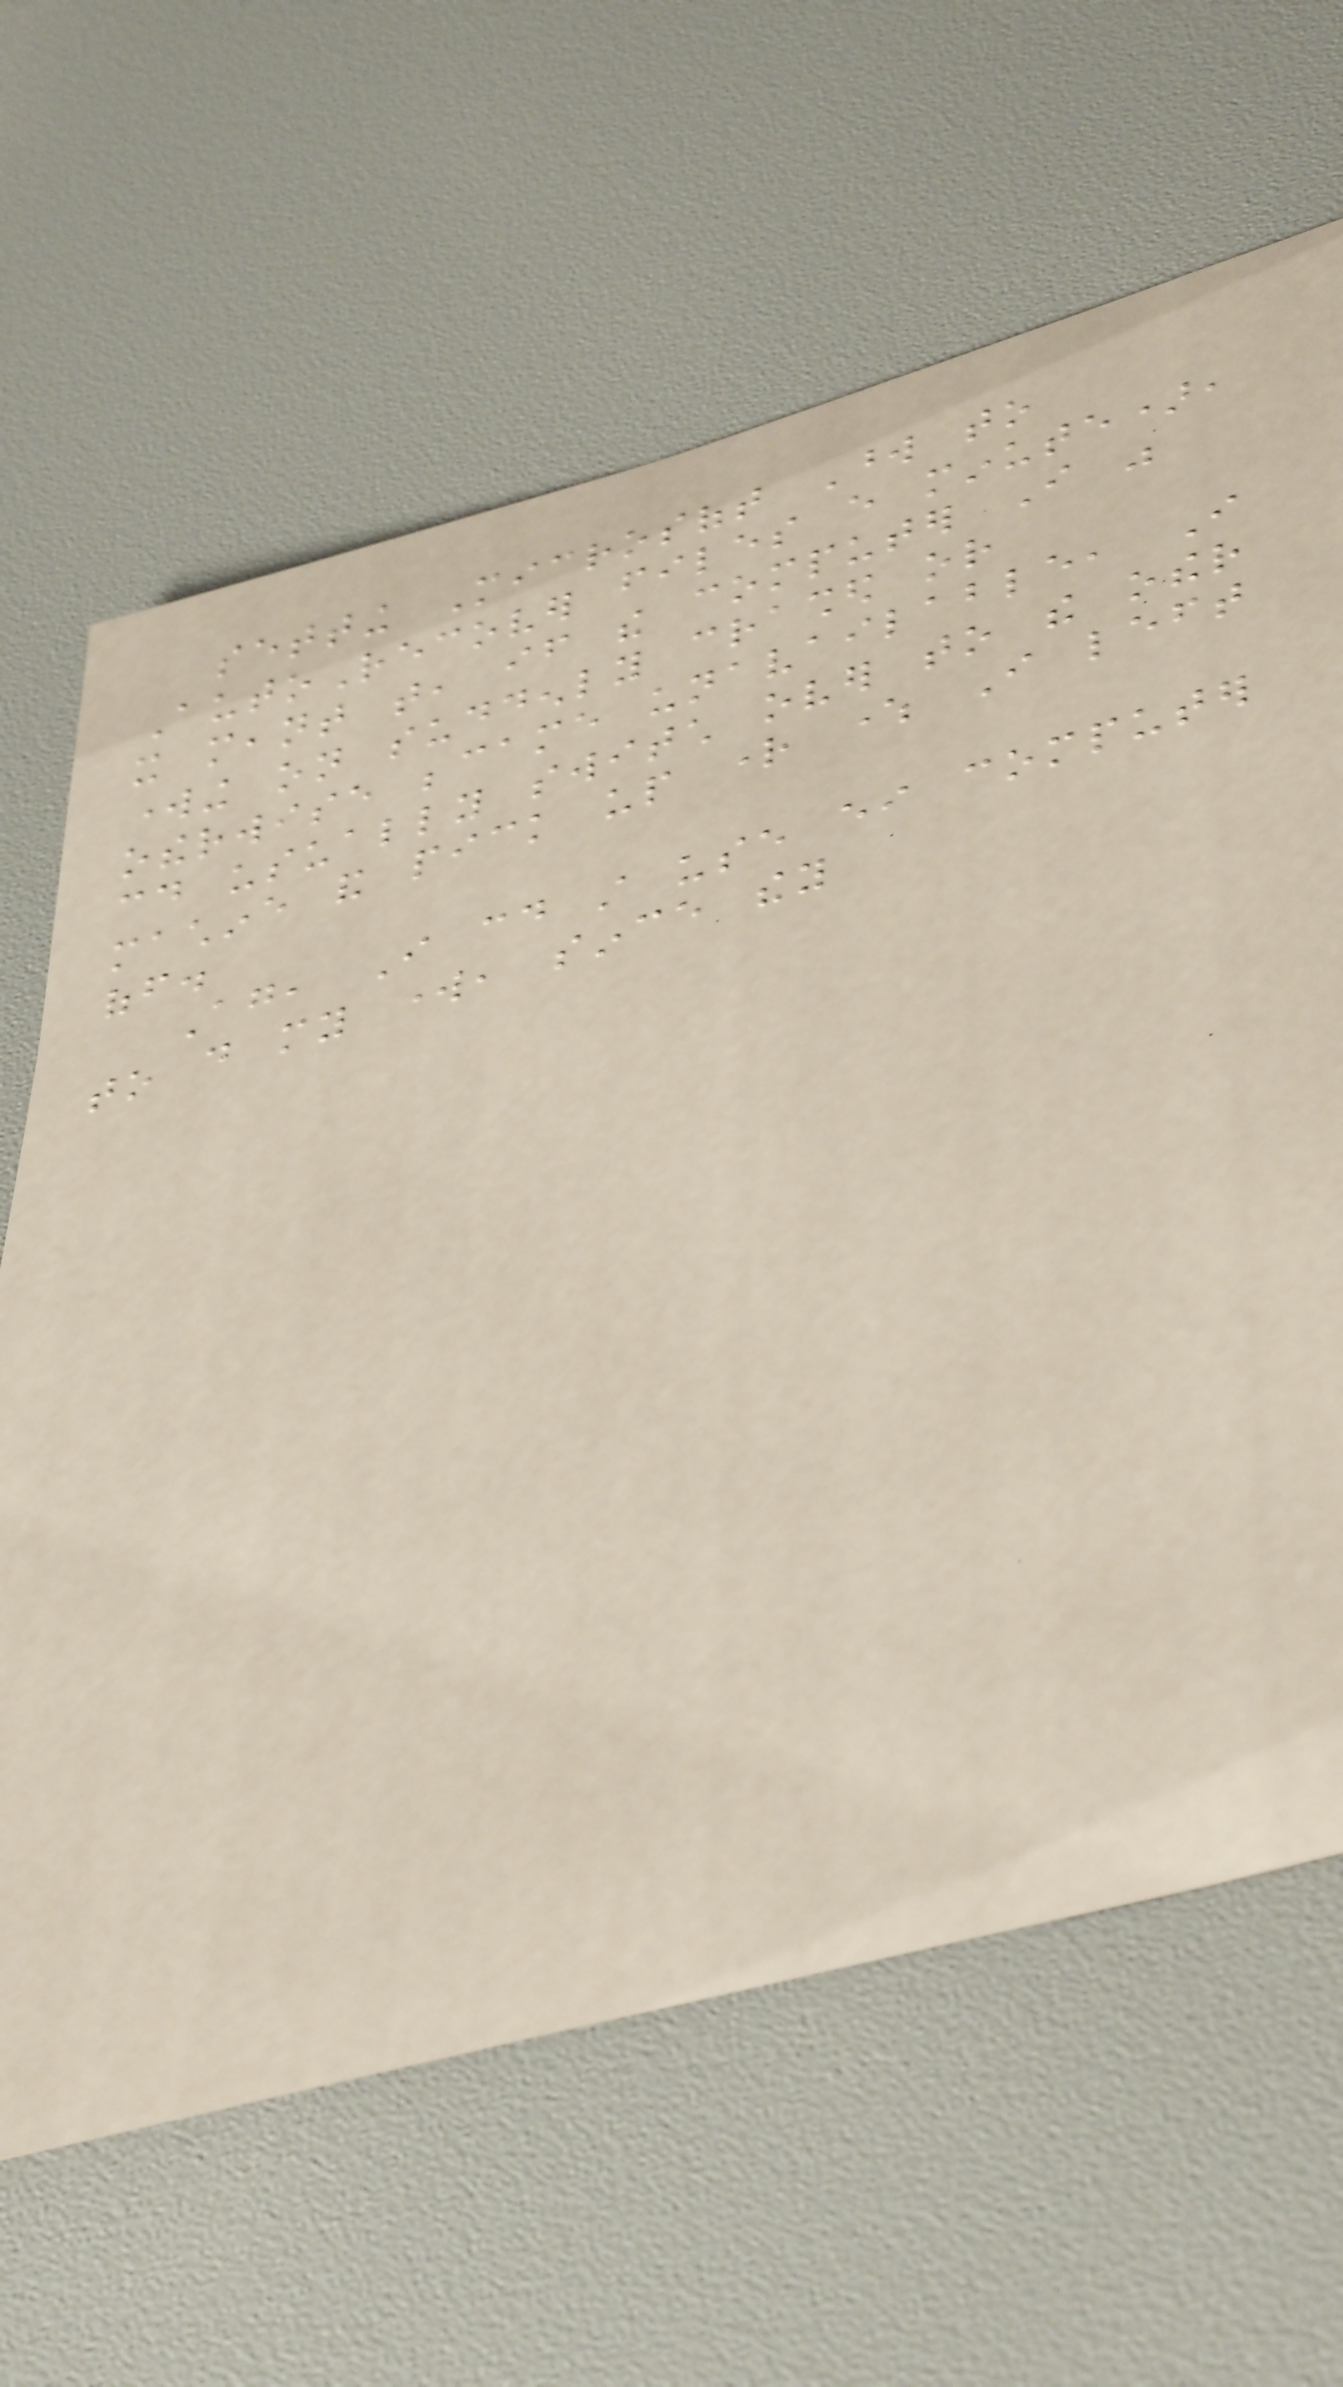setting Microsoft Word to
AutoRecover files every minute),
it meant that, if the computer I was
working on suddenly crashed or
otherwise became unavailable, I
could usually switch over to the other
machine and pick up right where I left
off.
Again, I could still use either computer
to do my work, since they
